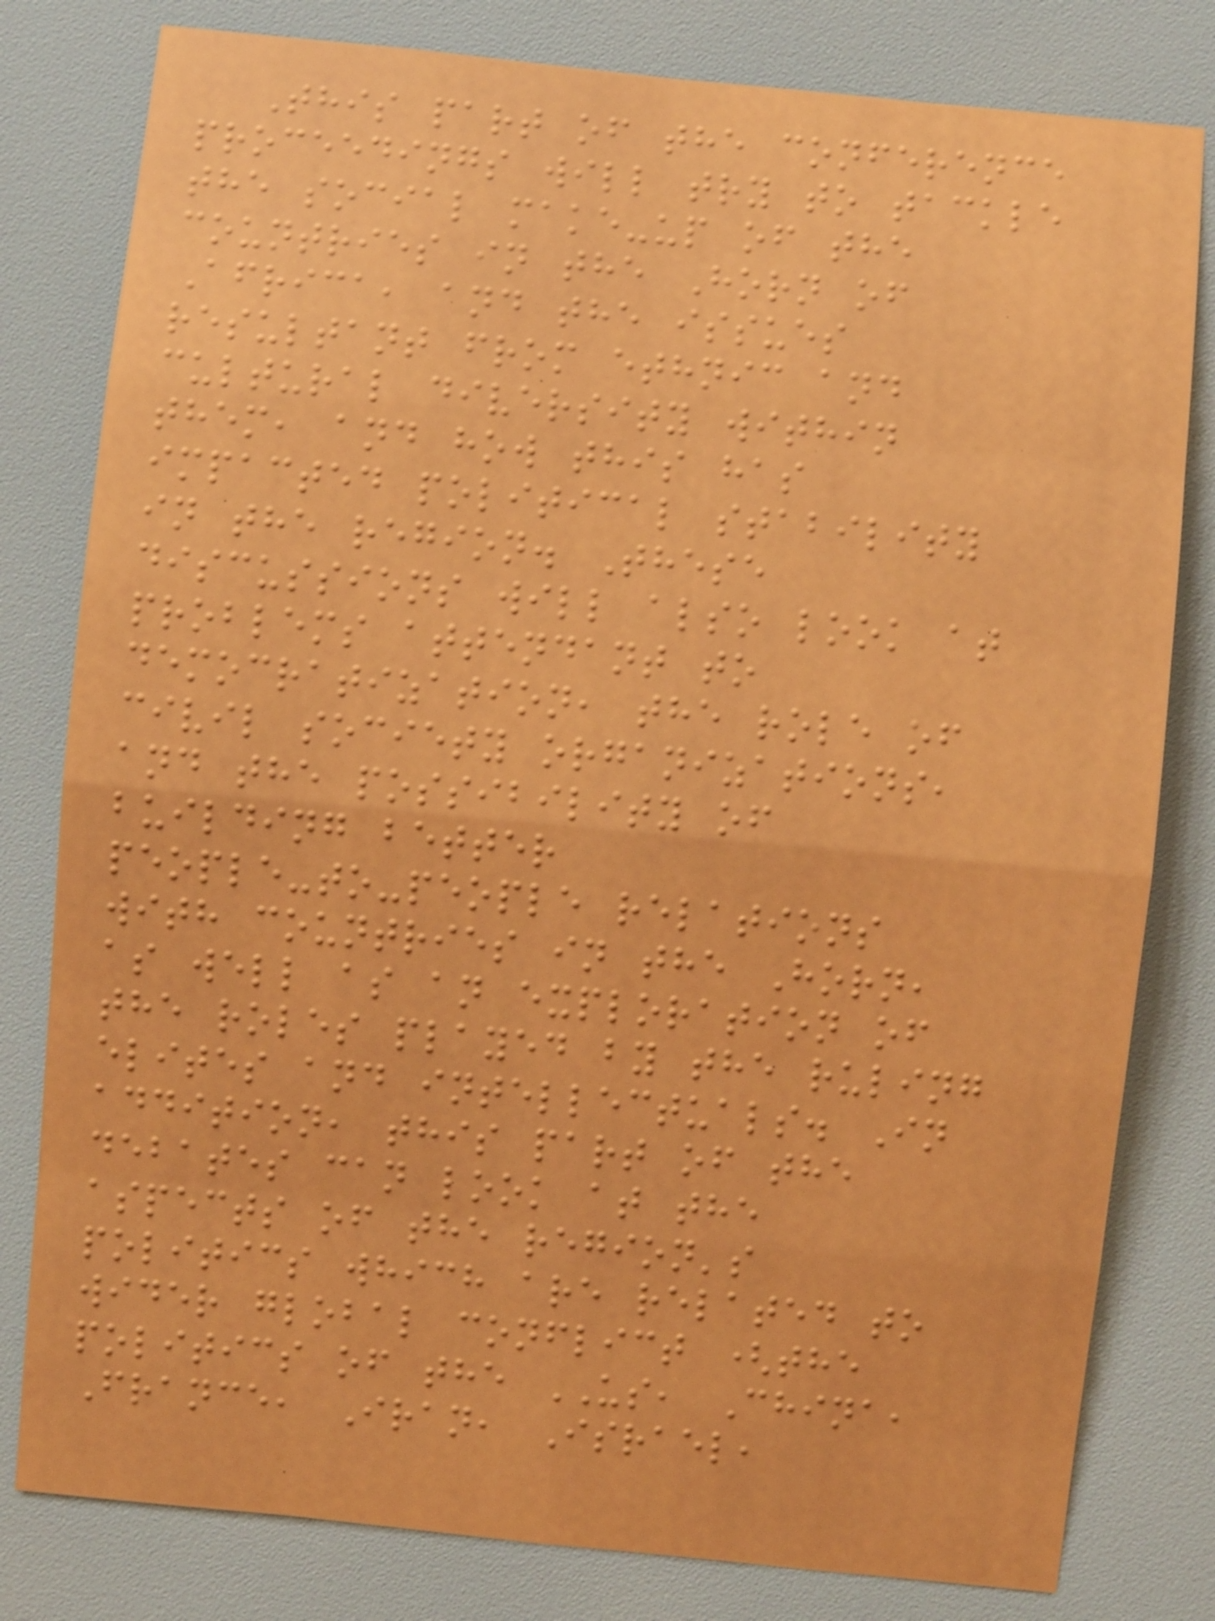This part of the conference
proceedings will try to tackle
the social make-up of the
countries in the Horn of
Africa, and the issues
resultant from ethnic and
cultural diversity within
them, and how this has
impacted political stability
in the region. These
discussions will also look at
problems attendant to
democratization, the role of
civil society organizations,
and the possibility of
building better
people-to-people relations
with countries in the Horn,
as well as an exploration of
the roles played by the ruling
elites and intellectuals. In
addition, this part of the
debates can look at the
aspects of the region's
politics which are related to
wider global conflict (the
politics of the US, China,
France, Iran, Israel,
